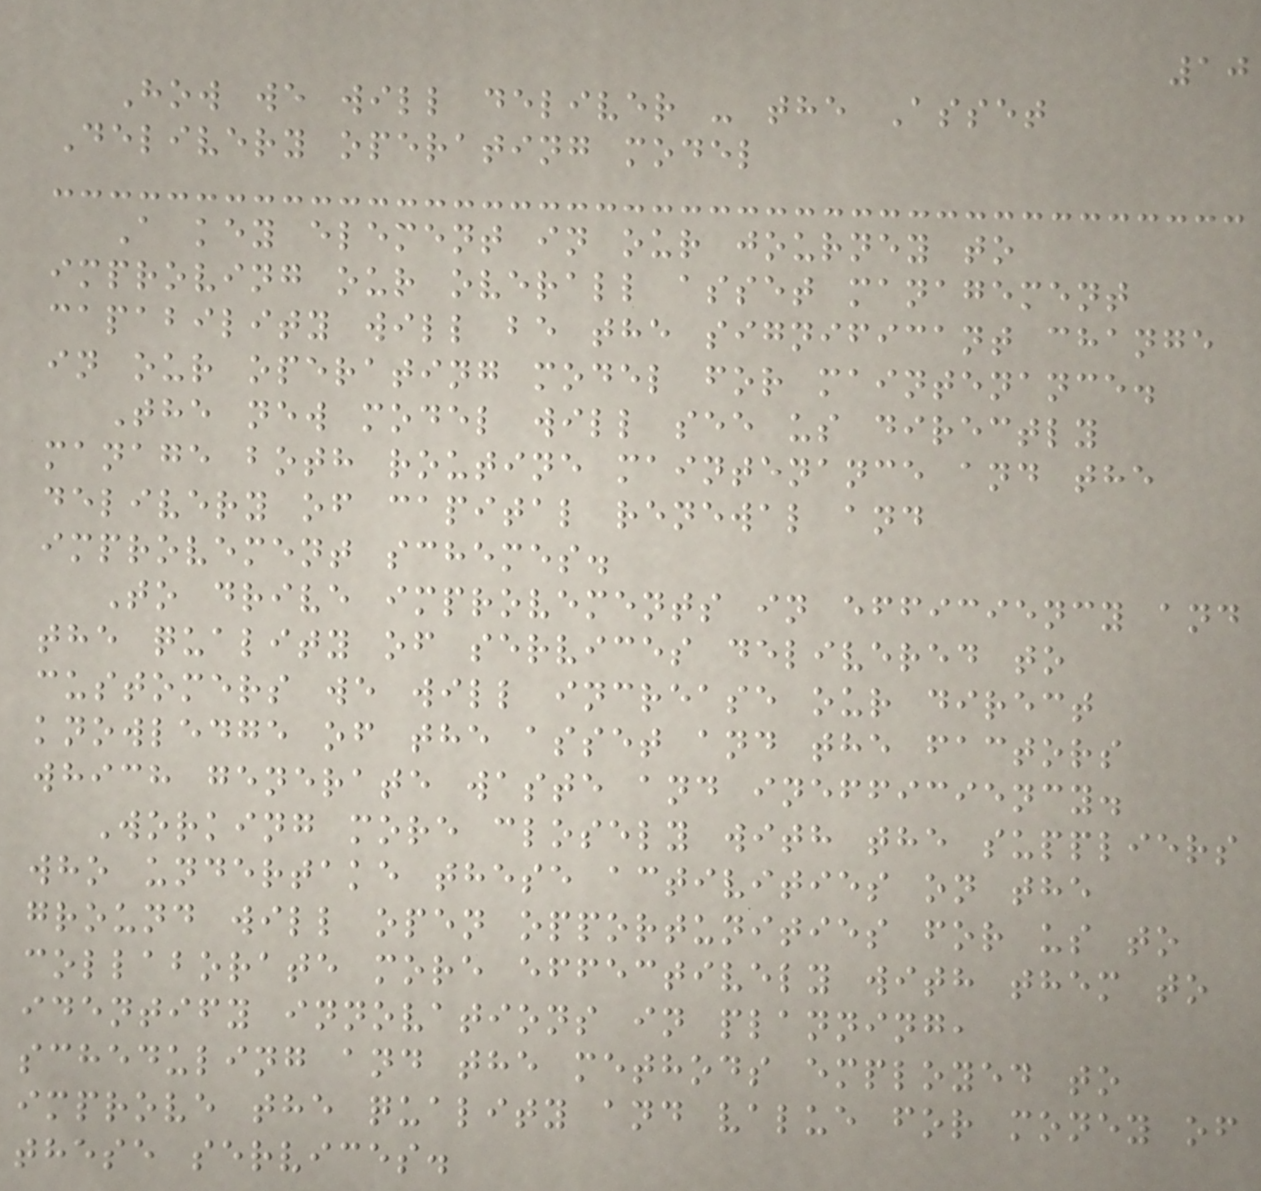10
How we will deliver - the Asset
Delivery operating model
A key element in our journey to
improving our overall asset management
capability will be the significant change
in our operating model for maintenance.
The new model will see us directly
manage both routine maintenance and the
delivery of capital renewal and
improvement schemes.
To drive improvements in efficiency and
the quality of services delivered to
customers we will increase our direct
knowledge of the asset and the factors
which generate waste and inefficiency.
Working more closely with the suppliers
who undertake these activities on the
ground will open opportunities for us to
collaborate more effectively with them to
identify innovations in planning,
scheduling and the methods employed to
improve the quality and value for money of
these services.
